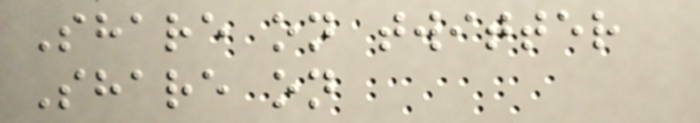Share on twitter
Share on
